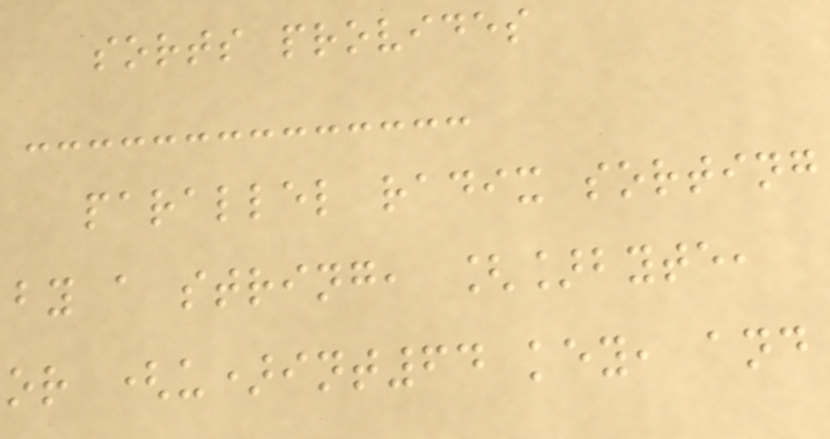sorts provides
parallel radix sorting
by a string, []byte,
or (u)int64 key, and
